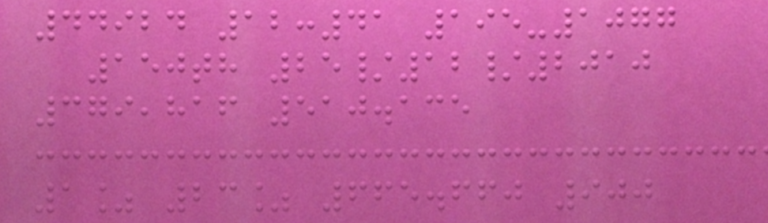44924 12:41 195-1077
150th 25/12/2010
379,816 510.135
1% 23% 665.660 900
